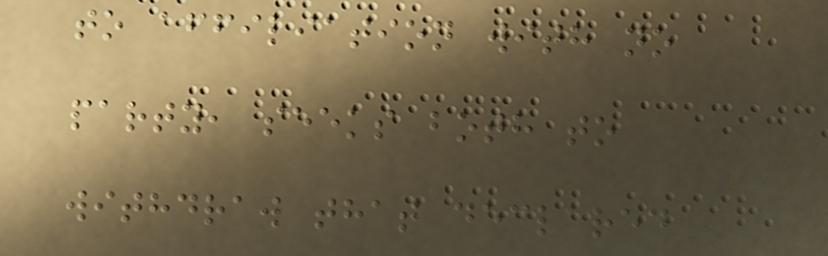to affiliation with no
party, seeks both to
withdraw that declared
